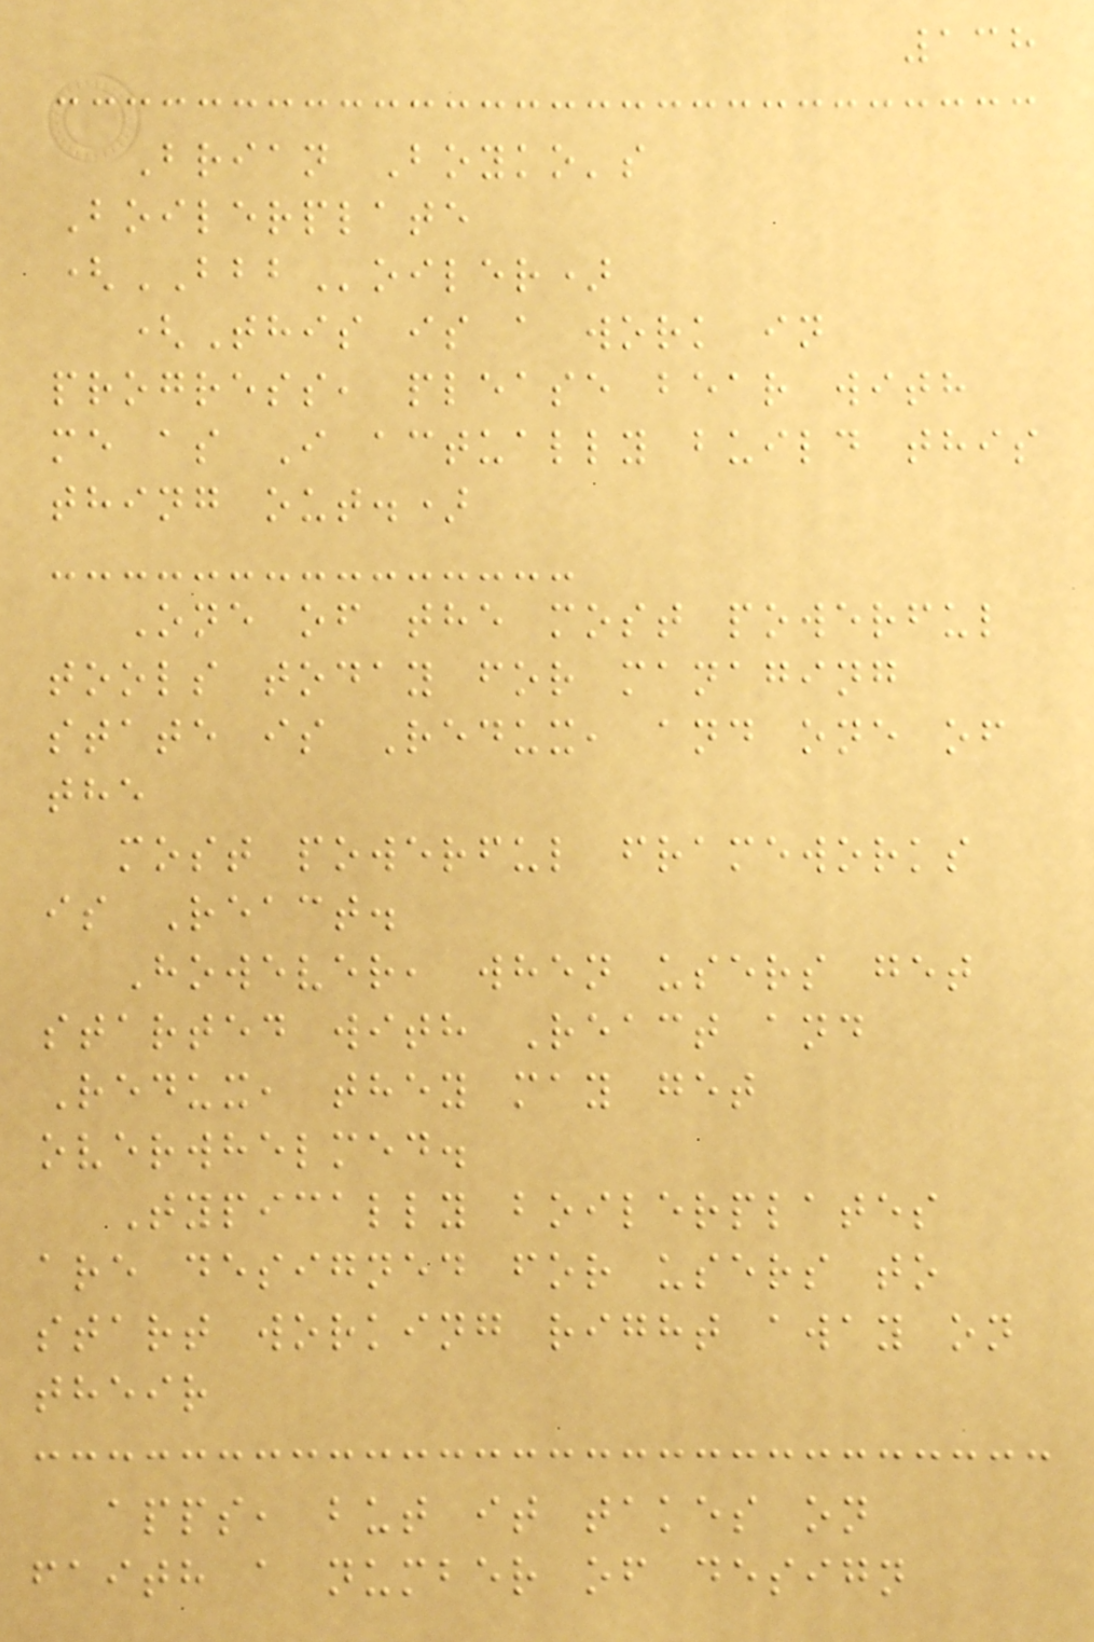138
Brian Boyko's
Boilerplate
(BBBoiler)
(This is a work in
progress, please bear with
me as I actually build this
thing out.)
One of the most powerful
tools today for managing
state is Redux, and one of
the
most powerful frameworks
is React.
However, when users get
started with React and
Redux, they may get
overwhelmed.
Typically boilerplates
are designed for users to
start working right away on
their
apps, but it takes on
faith a number of design
